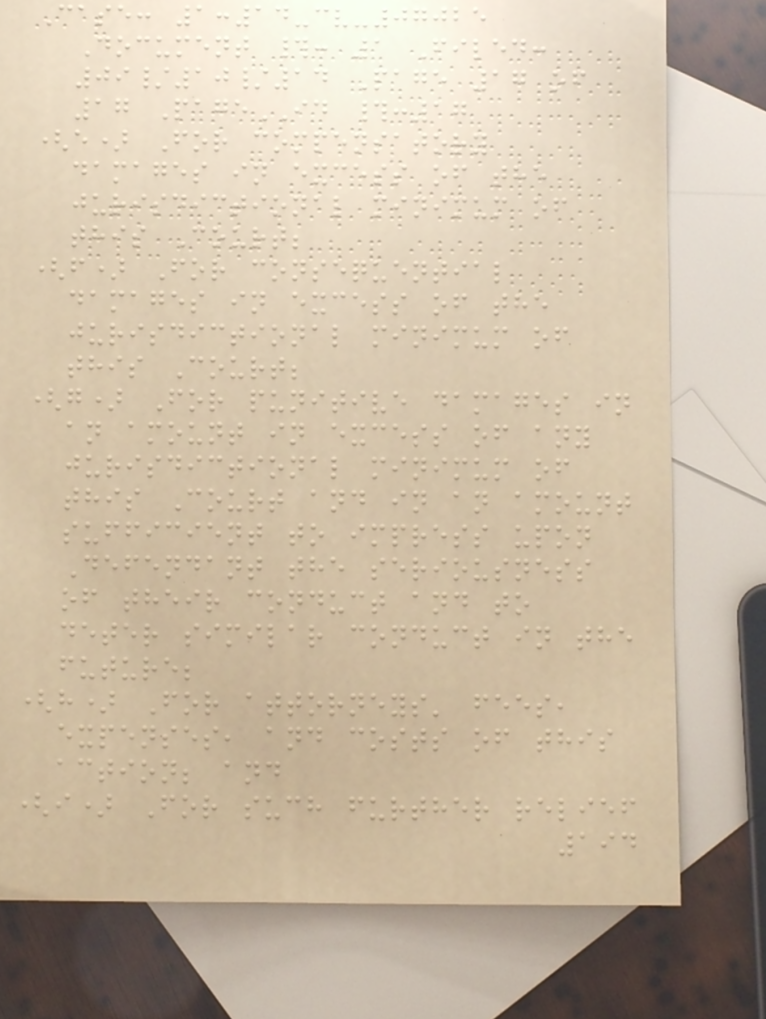Case: 1:14-cv-07025
Document #: 1 Filed:
09/10/14 Page 17 of
17 PageID #:17
(e) For compensatory
damages in excess of the
jurisdictional minimum of
this Court;
(f) For consequential
damages in excess of the
jurisdictional minimum of
this Court;
(g) For punitive damages in
an amount in excess of any
jurisdictional minimum of
this Court and in an amount
sufficient to impress upon
Defendant the seriousness
of their conduct and to
deter similar conduct in the
future;
(h) For attorneys' fees,
expenses, and costs of this
action; and
(i) For such further relief
194
